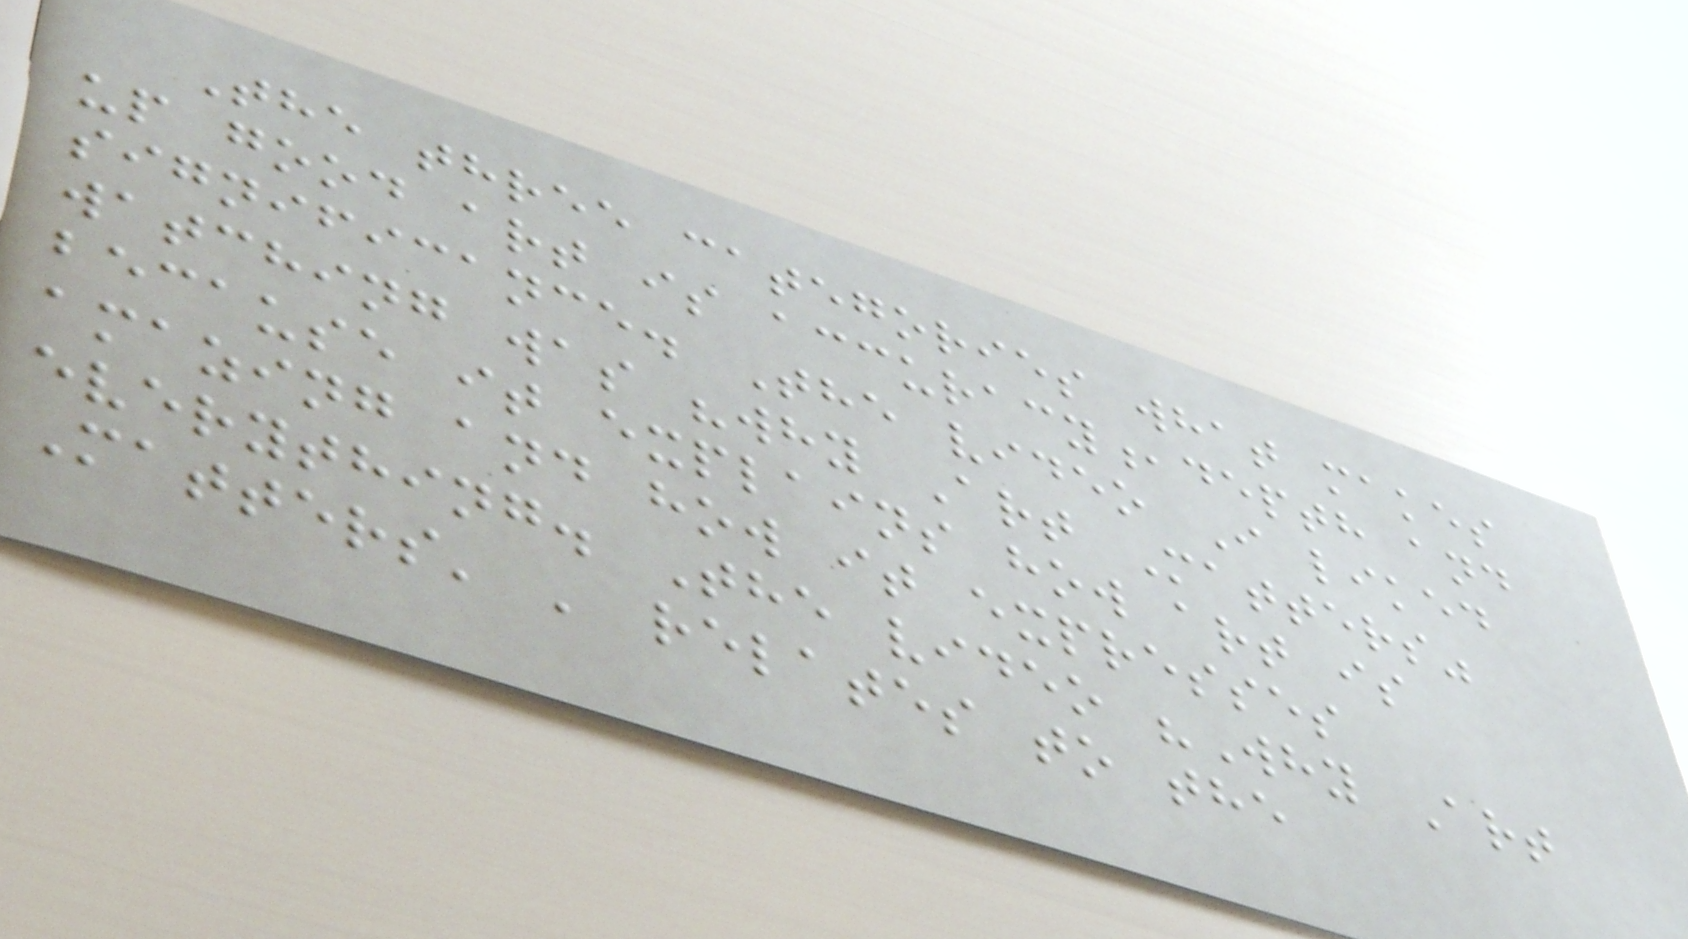The three categories what makes
up good art is accuracy,depth and
significance. The video I liked
watching was "why Art Matters"
because it explains how art is
amazing and how it expresses
everything. The video "Why Art
Matters' ' relates to the
